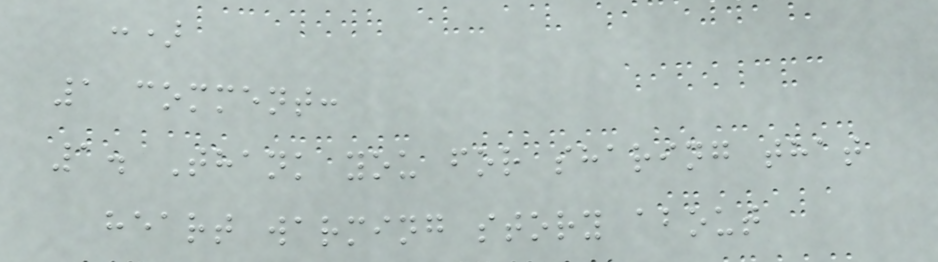:)
1 comment:
1. Thank you for sharing that
heart warming story about
